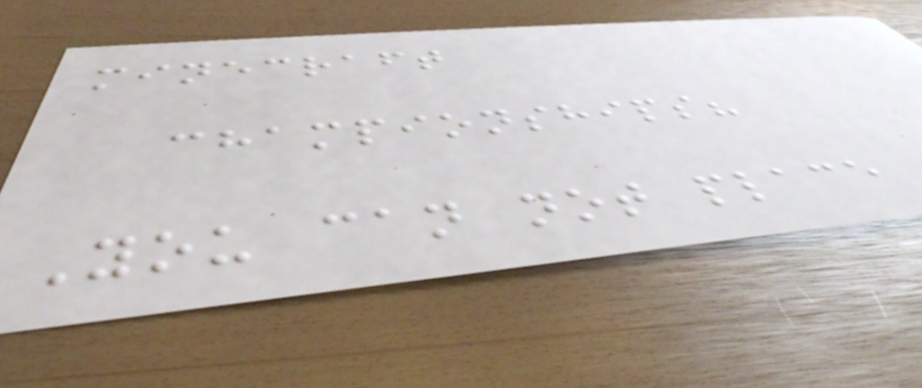minecraft
championships?
You can not place
